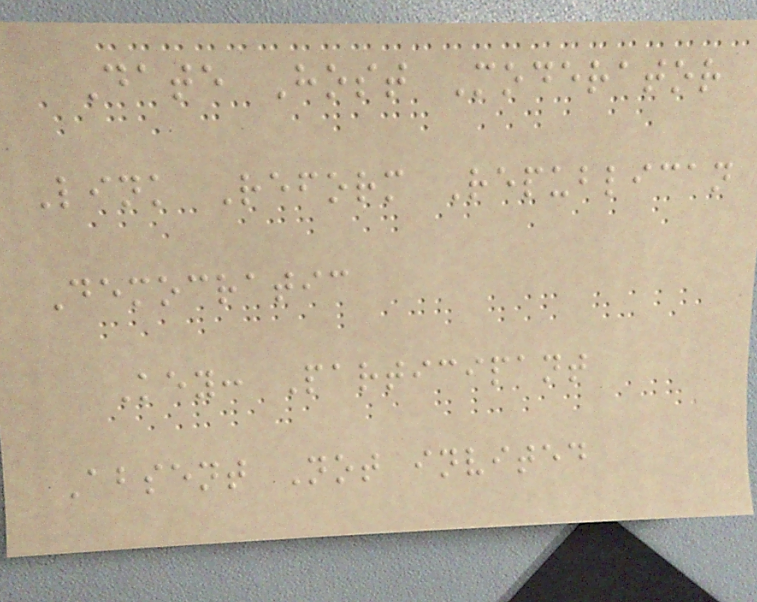Date Host Moderator
Link Reform Republican
Democratic
Key: Participant
Absent Not invited
